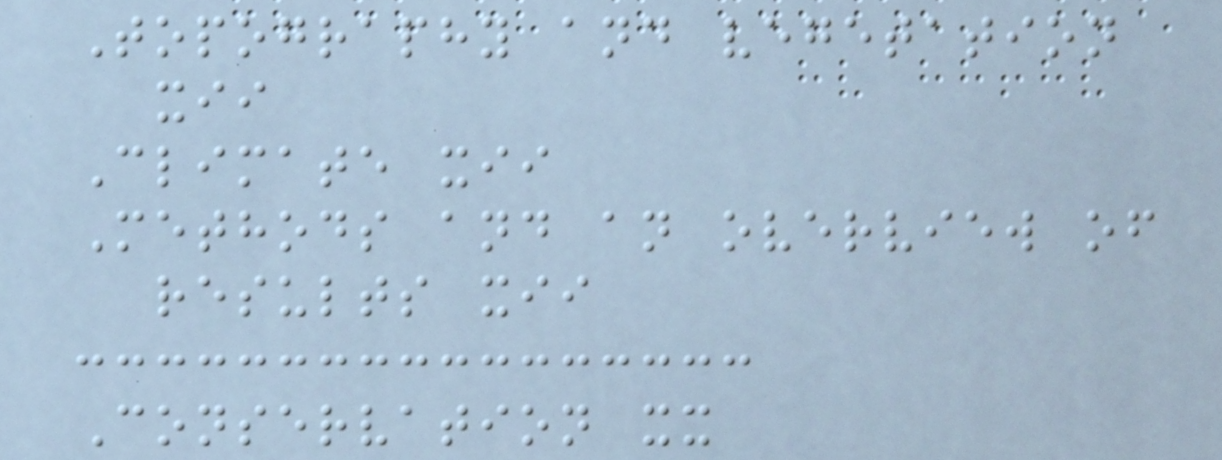Topography and vegetation
xii
Climate xii
Methods and an overview of
results xii
Conservation xx
